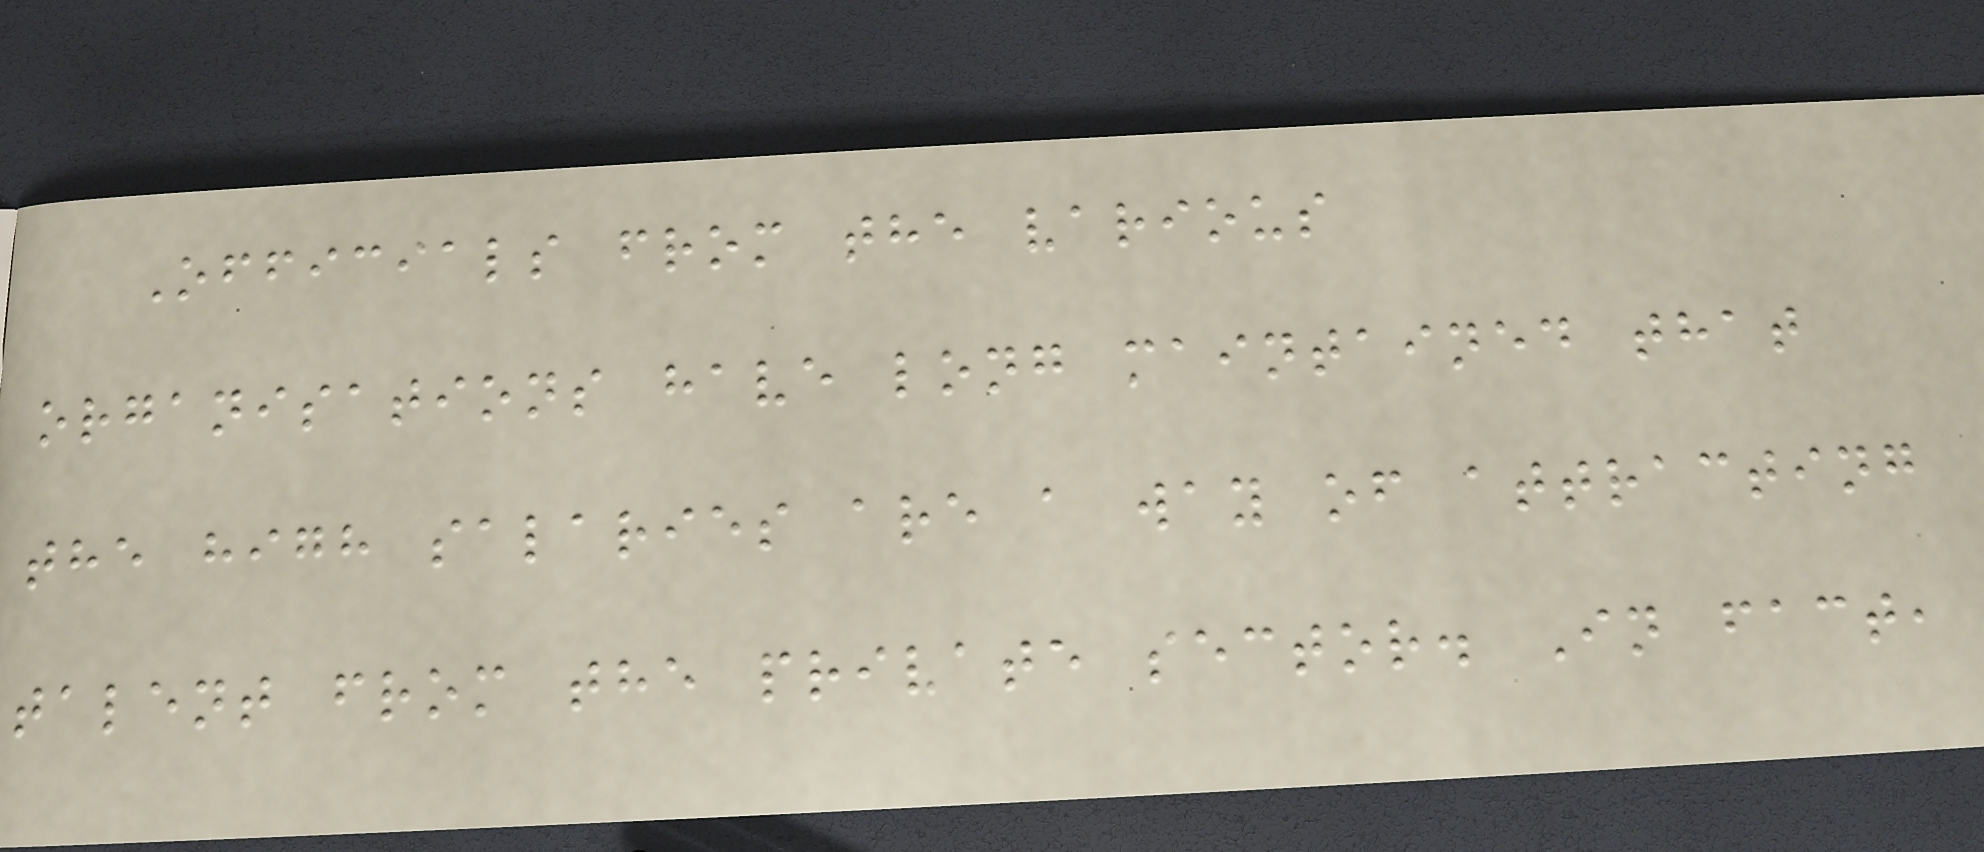Officials from the various
organisations have long maintained that
the high salaries are a way of attracting
talent from the private sector. In fact,
